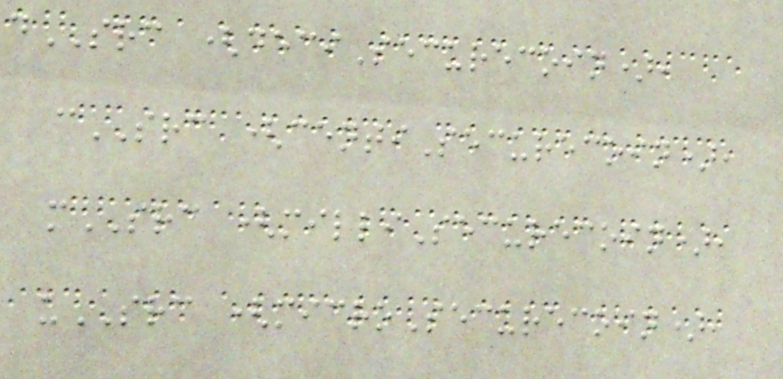dSRC (deciSecurecoin),
cSRC (centiSecurecoin),
mSRC (milliSecurecoin),
uSRC (microSecurecoin),
